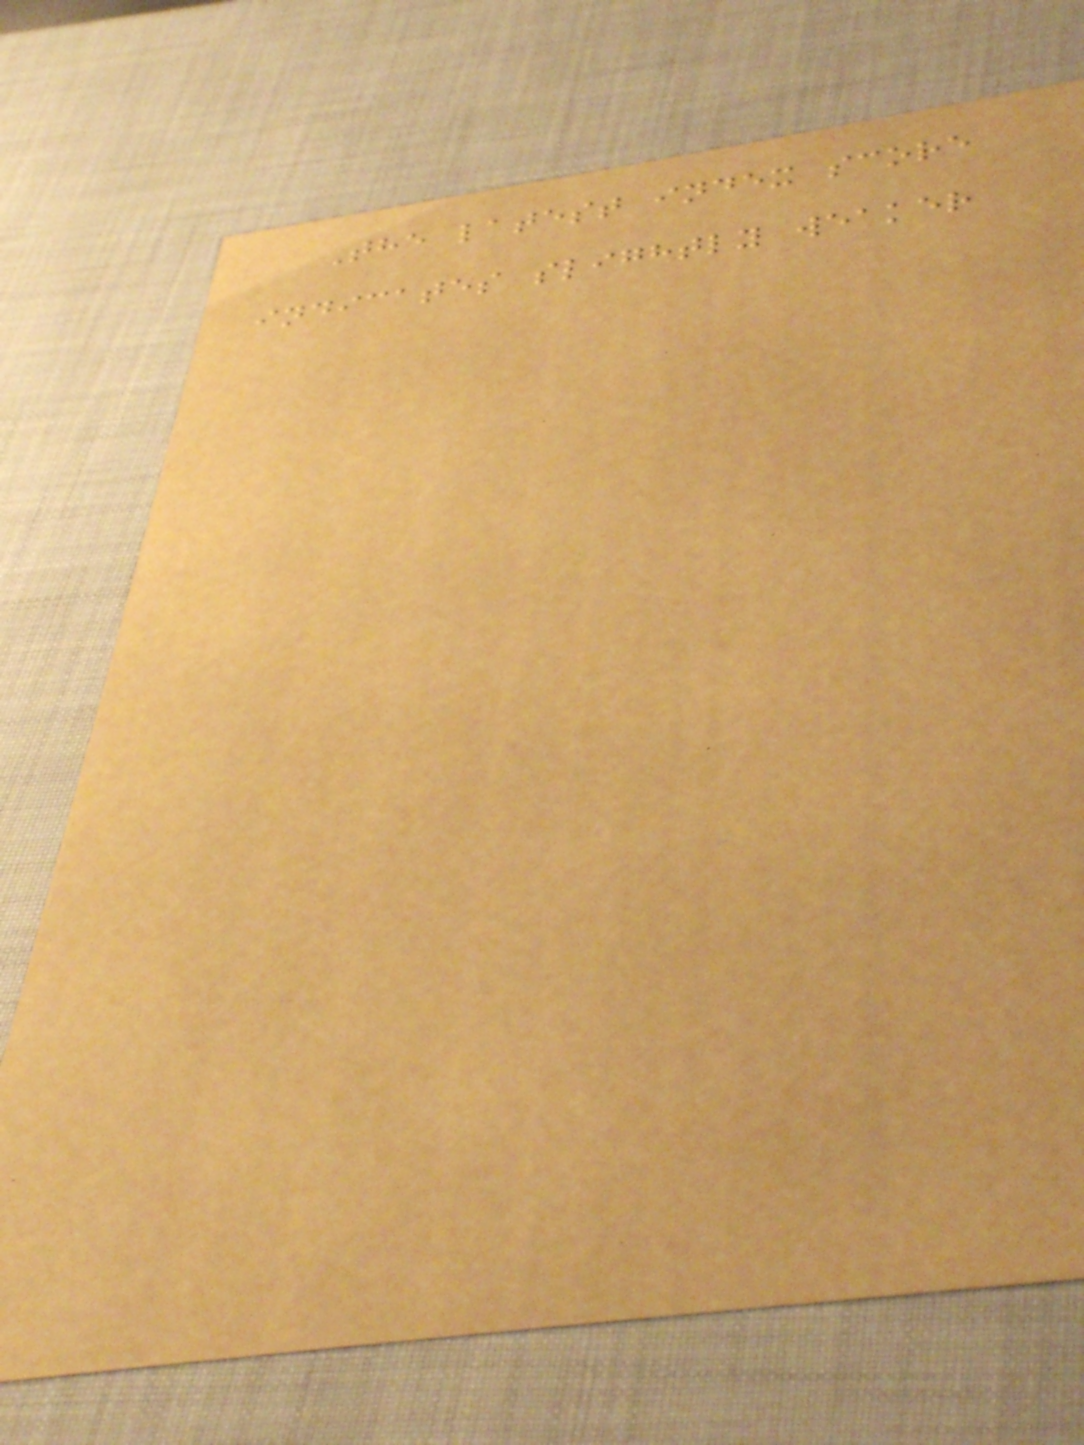The latest index score
indicates slightly weaker
